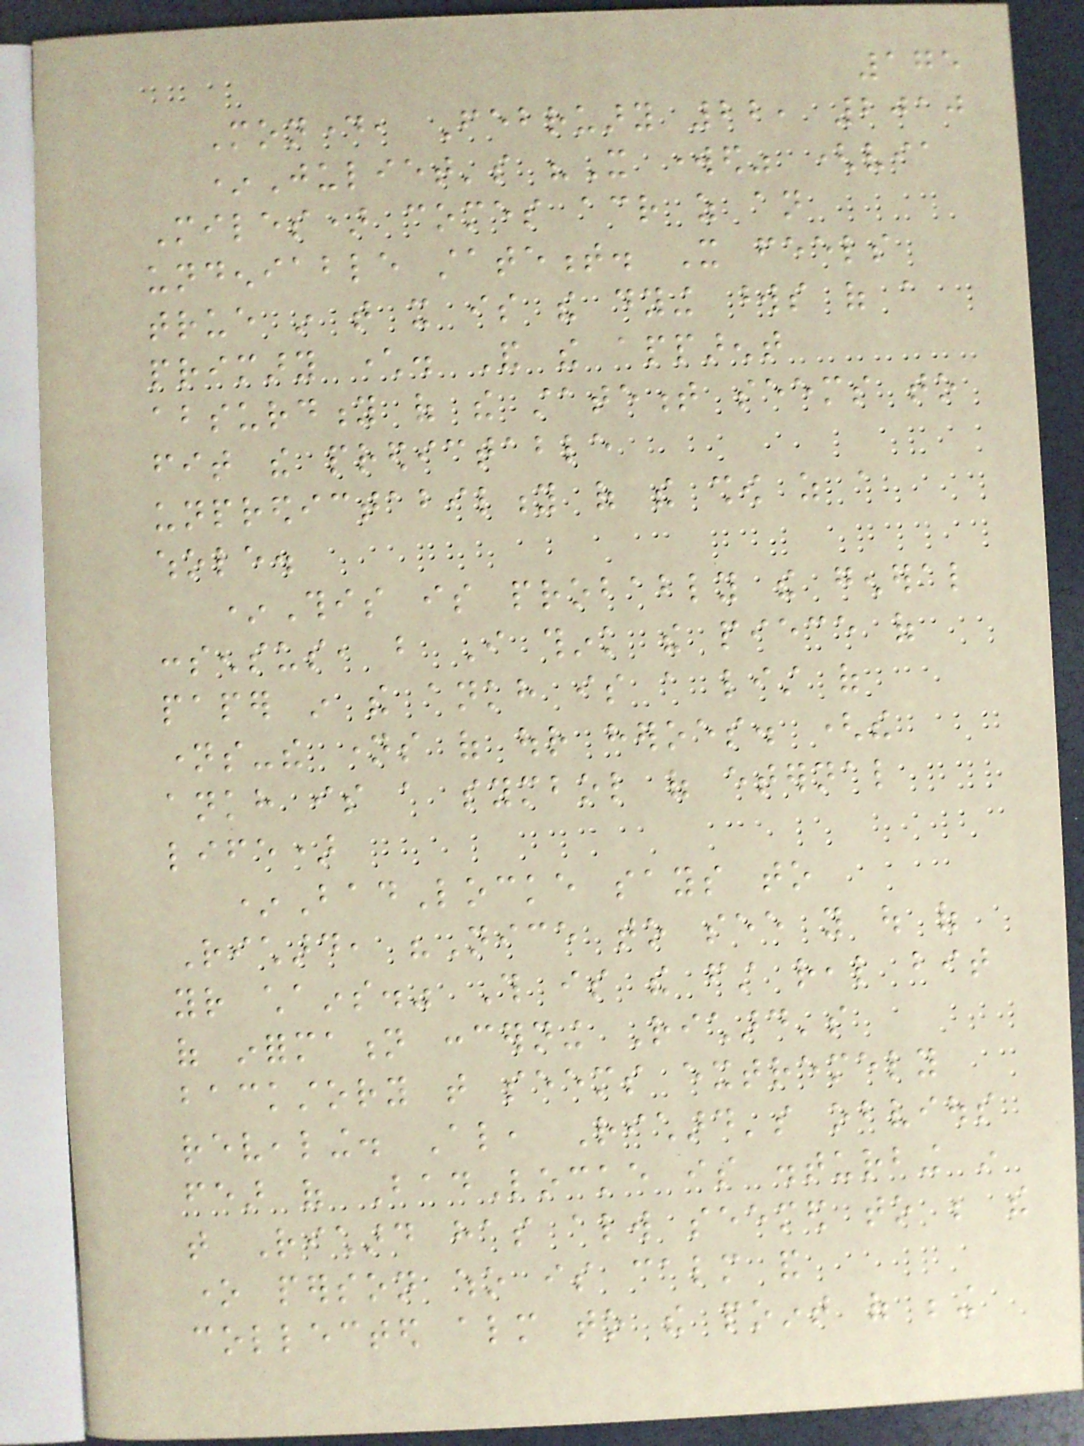175
Monday, February 22, 2010
*Juliet's "It worked" (via
Miles) comes across as an
undeniable statement. It feels
true in that it is the dying words of a
primary character. And the apparent
absurdity of the statement seems to
fit the predictable
unpredictability of the show as a
whole.
*This is probably the general
consensus, but I think the piece of
paper in the ankh is a list of
names-the names of our heroes. (the
ankh is a symbol of eternal
life)
*BadLocke says to
Richard, "Nice to see you out of
your chains." This is the first real bit
of information concerning Richard's
backstory that seems extremely
revealing. Also, Richard's obvious
fear of BadLocke is disturbing in
that Richard has always seemed to be the
one person who is calm and
collected almost to the point of being
